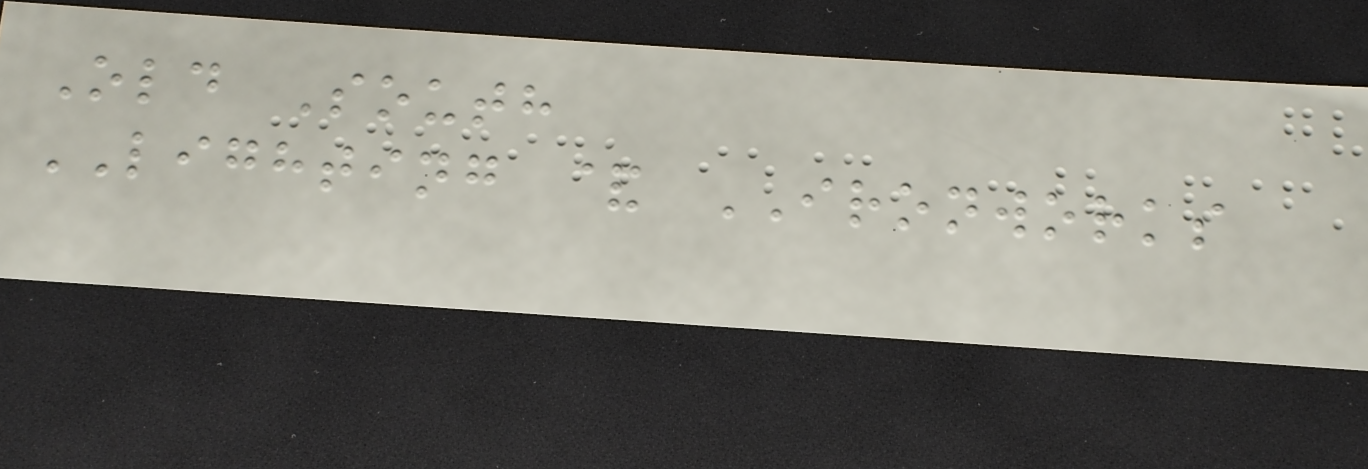Old South
LIGHTING & IRONWORKS
